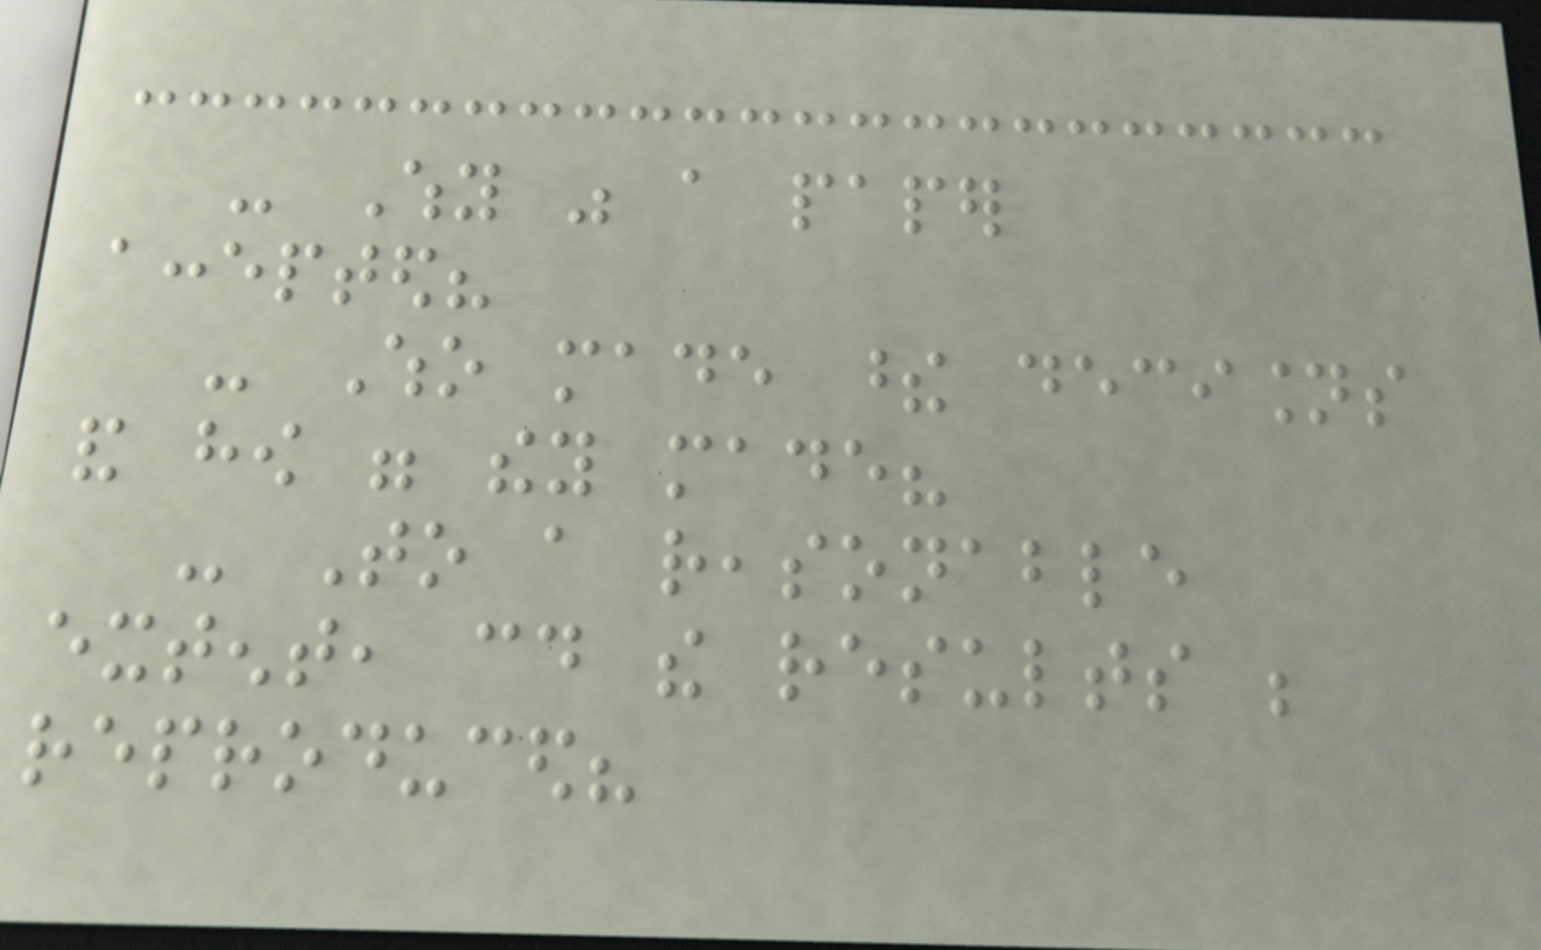- Why was a paper
accepted?
- Who made these decisions
and how were they made?
- To a reasonable
extent, could the results be
reproduced?
